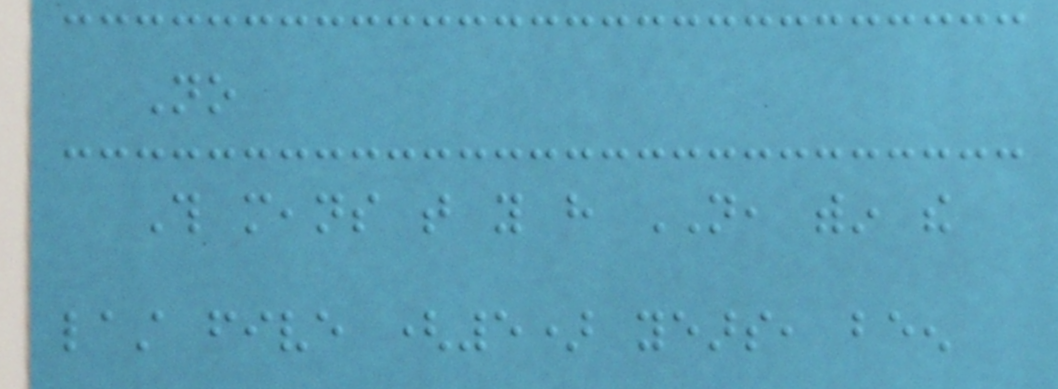No
This means that you have NOT, within the
last five (5) years, been
